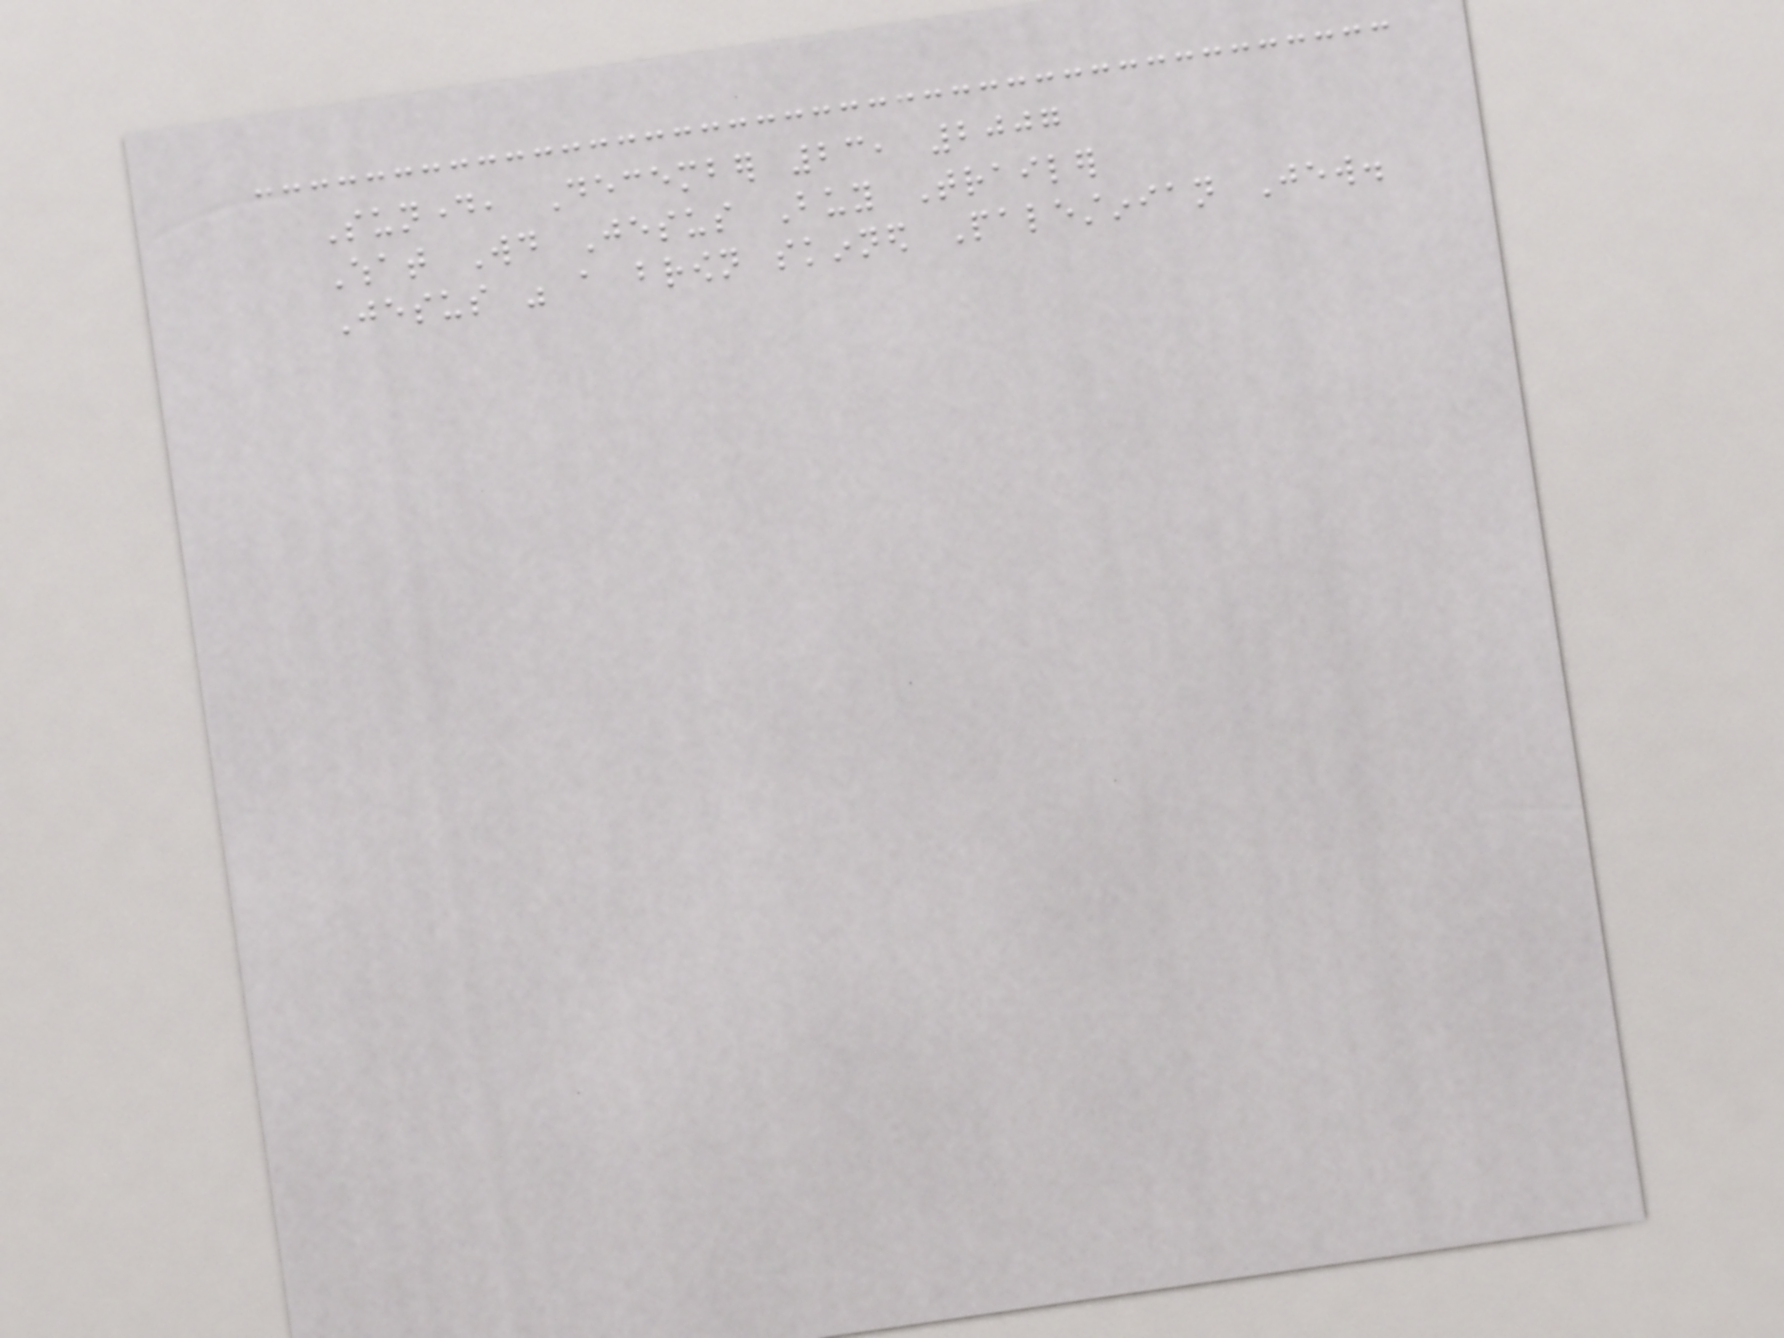Sunday, December 23, 2007
What Would Jesus Buy Trailer
Jesus was a brown skinned Palestinian Jew.
